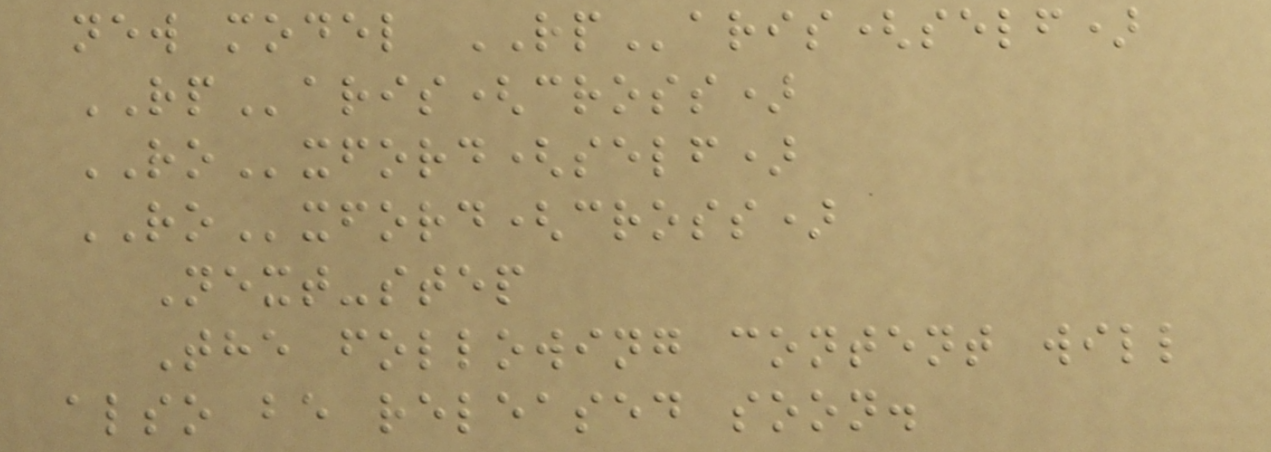new model RParis(self)
RParis(cross)
ROxford(self)
ROxford(cross)
Next-step
The following content will
also be released soon.
